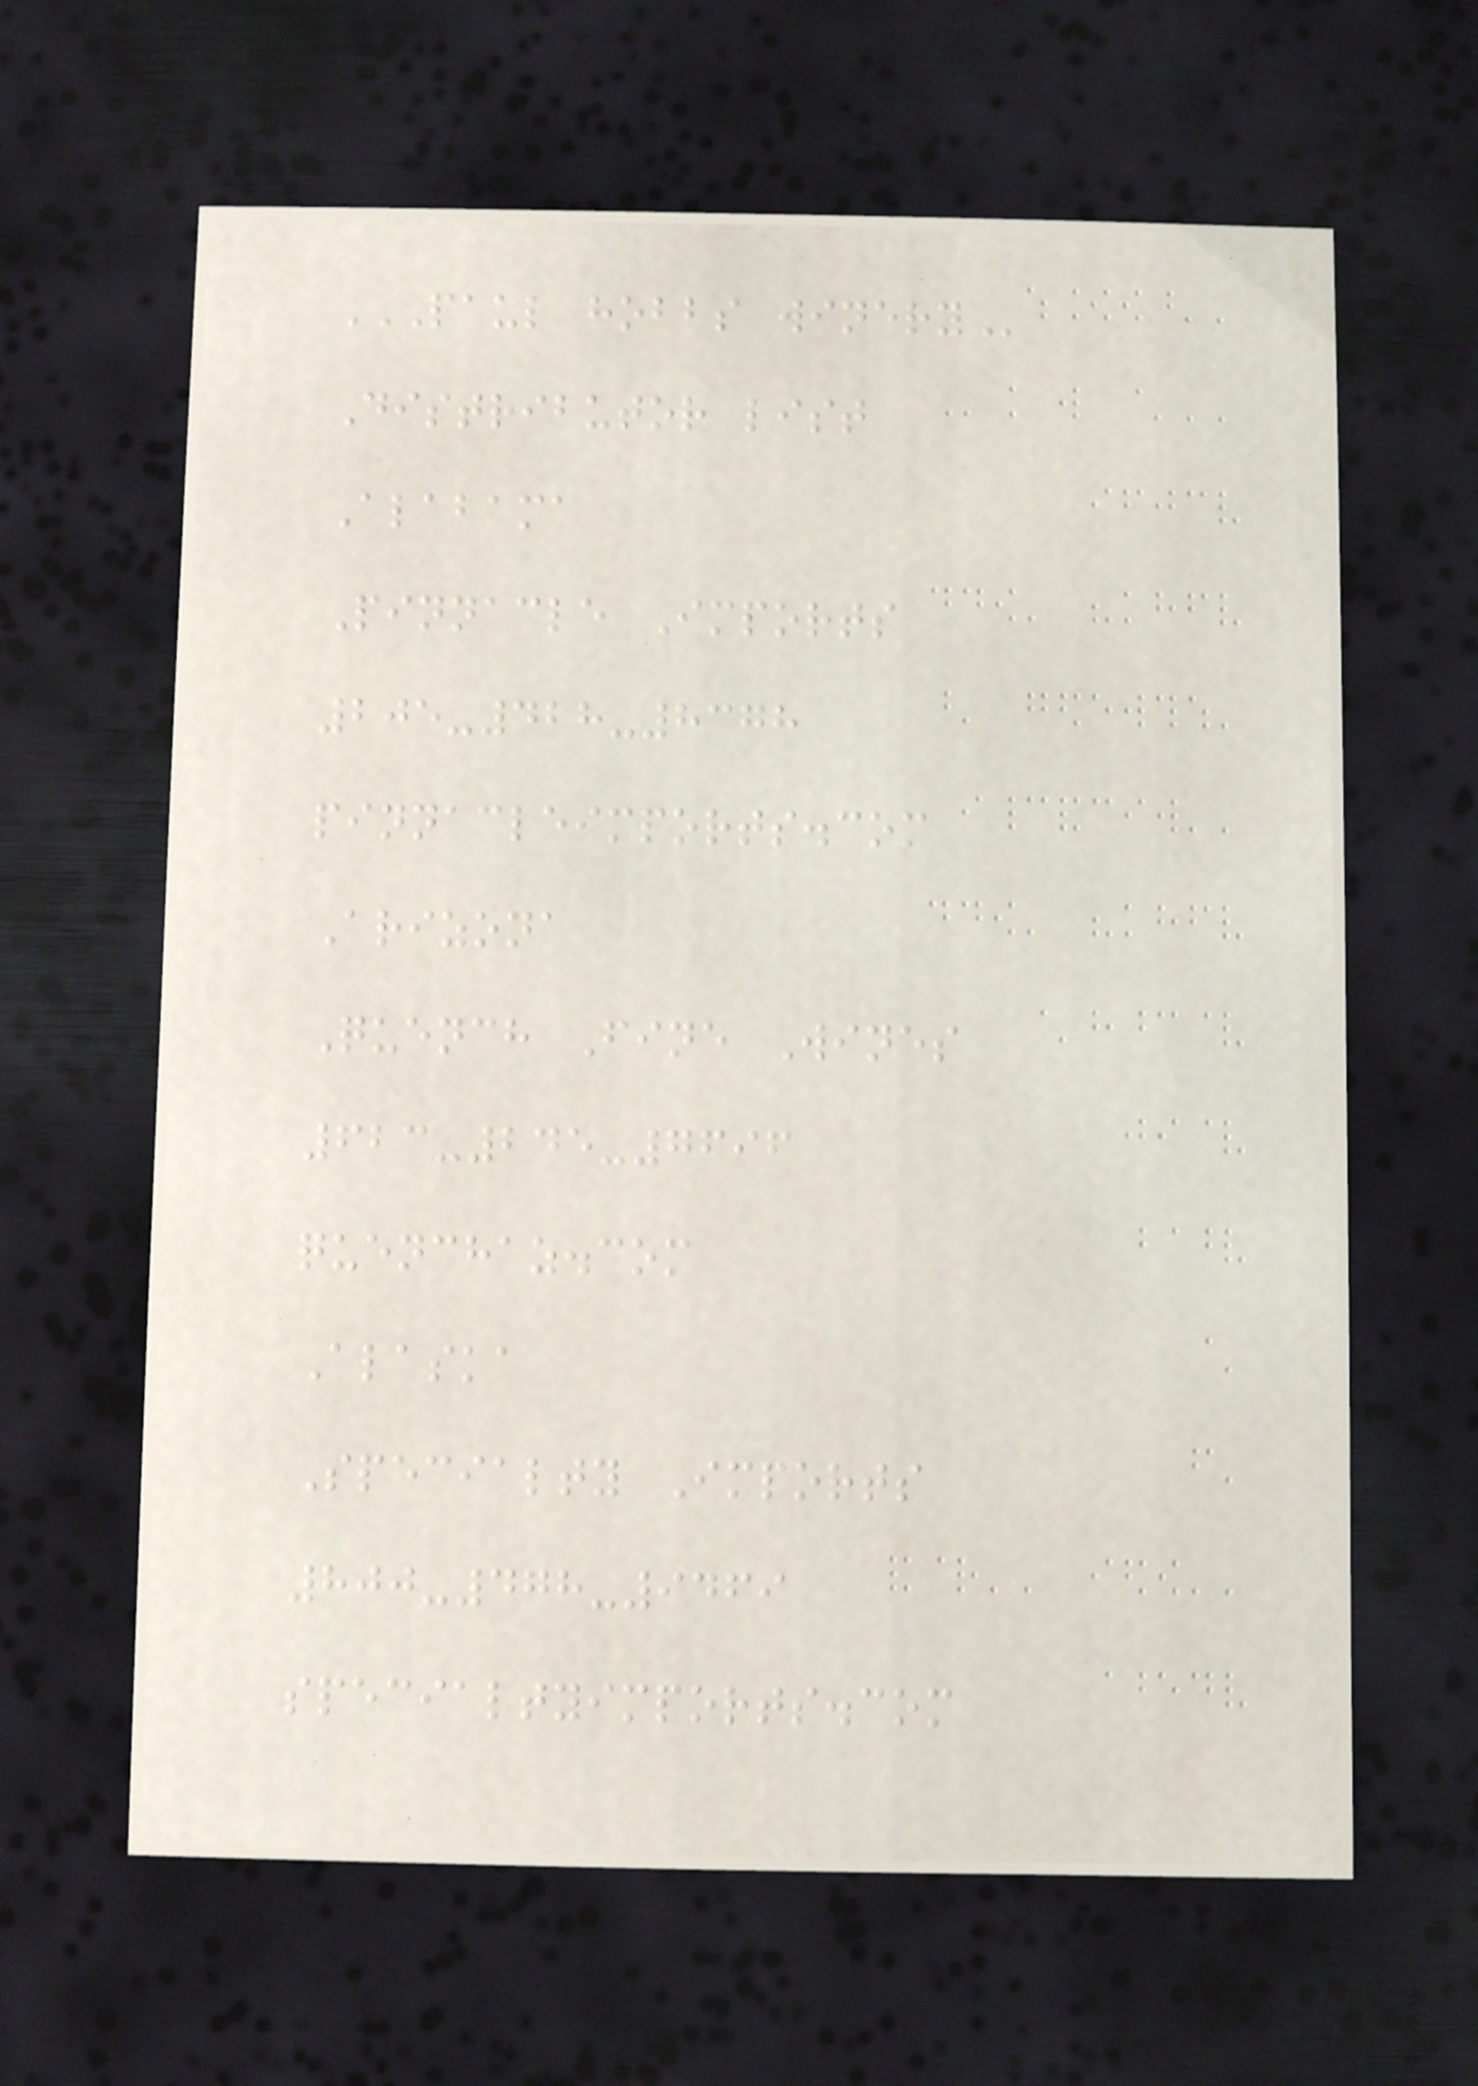PAUL HOBBS WINERY
Distributor list
Alabama
Pinnacle Imports
205-428-8378
pinnacleimports.com
Arizona
Quench Fine Wines
623-245-7696
quenchaz.com
Alaska
Specialty Imports
800-478-9469
specialtyimports.com
